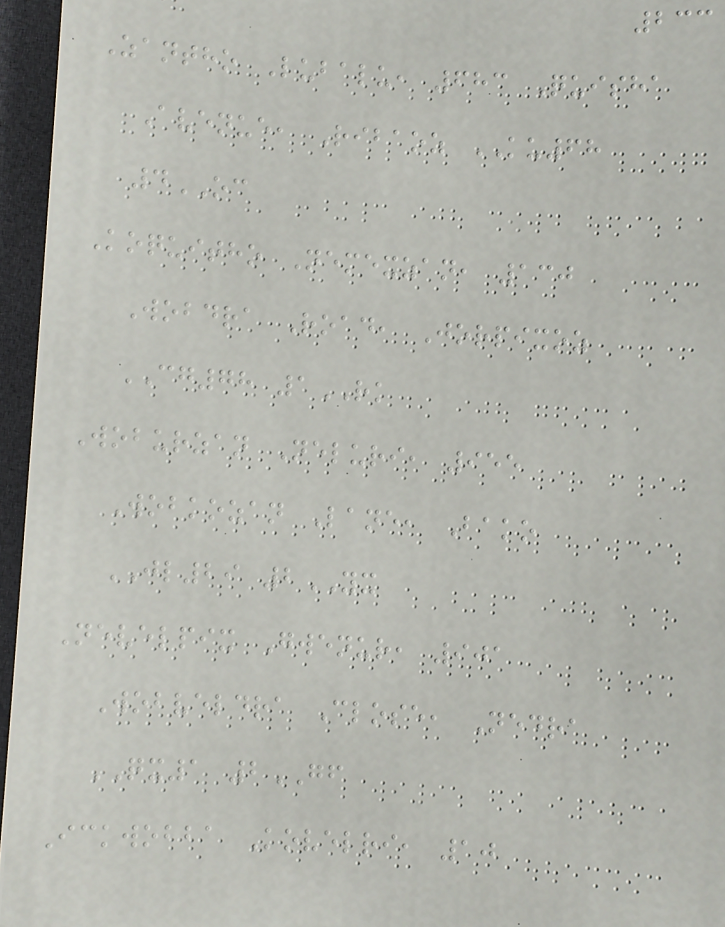233
Zantho Lubalu, 683 Quisha
Avenue, Ribaoz KU68
4OC
Koquitho Nemexzan, 130
Wobdra Road, Jorpixoz
CG78 1RK
Woburzan Neluri, 955
Wobkozan Lane, Bako
JL29 2YX
Nevelpix Gwenur, 901
Wobveldra Close, Nedra
QX1 2GF
Ickwobba Kovelri, 10
